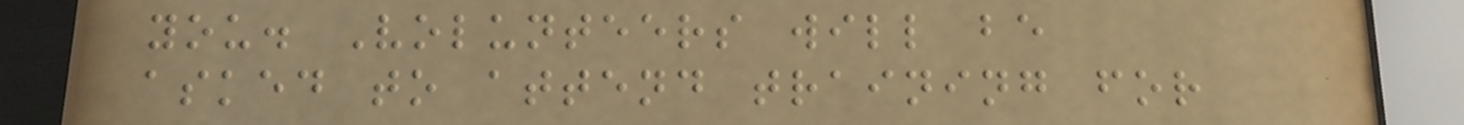you. Volunteers will be
asked to attend training for
